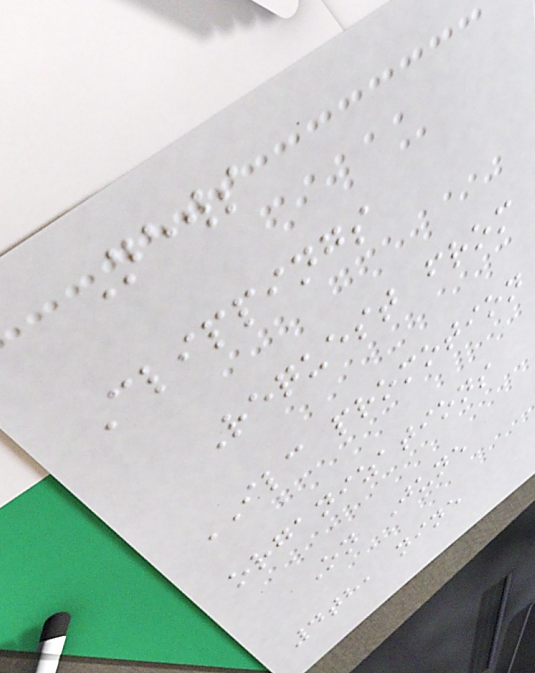News
Clippings
Request from
ILC promotion
organizations
On June
4th, nine
